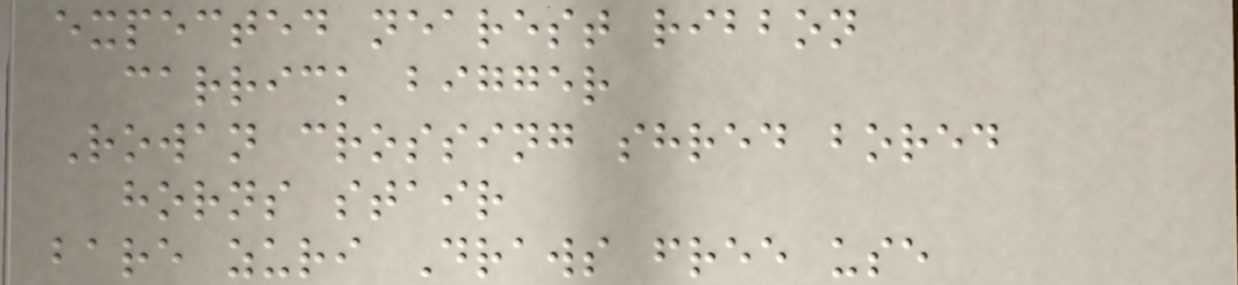expected nearest ribbon
carrick bigger
Rowan crossing shred bored
horns stair
bare zuri Draws free use
